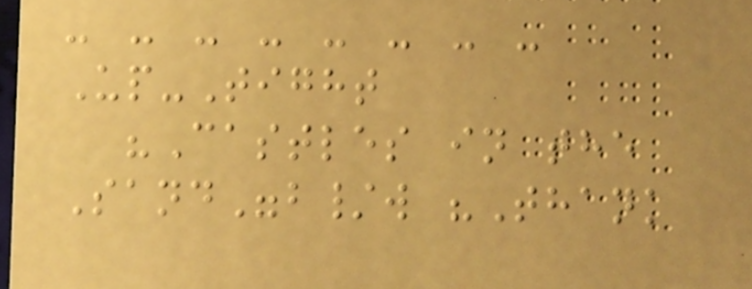- - - - - - - -
Up-Tight
"Castles in the
Sand"b/w "Thank
